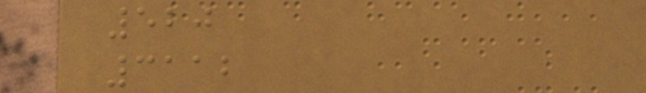520
3112
